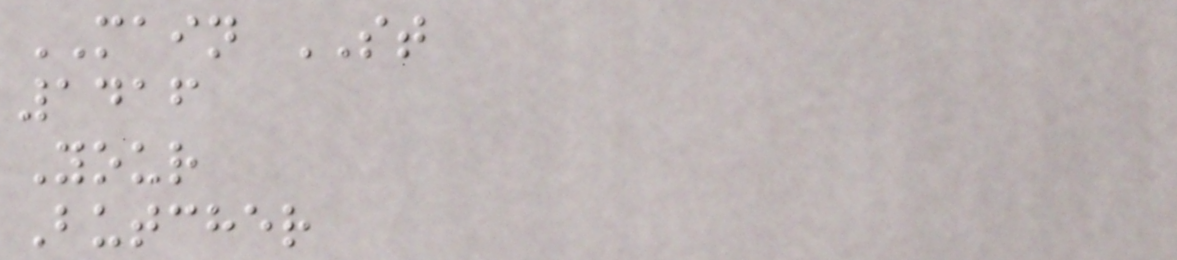MAIN ST
1416
Your
Butcher
